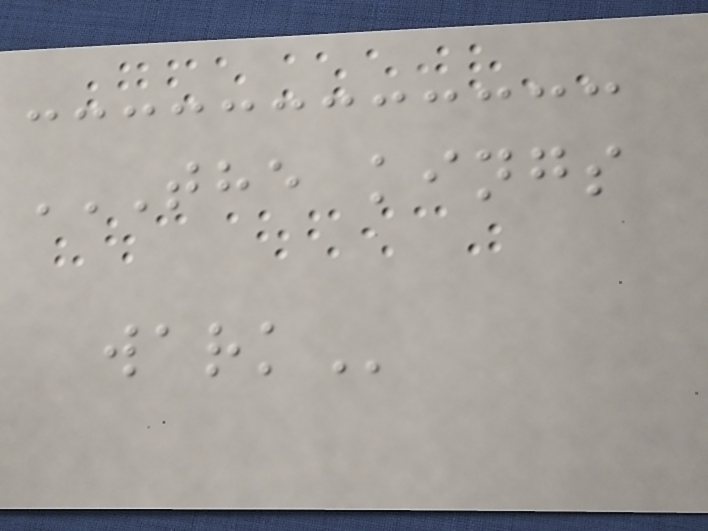THE KINGS
WARK
